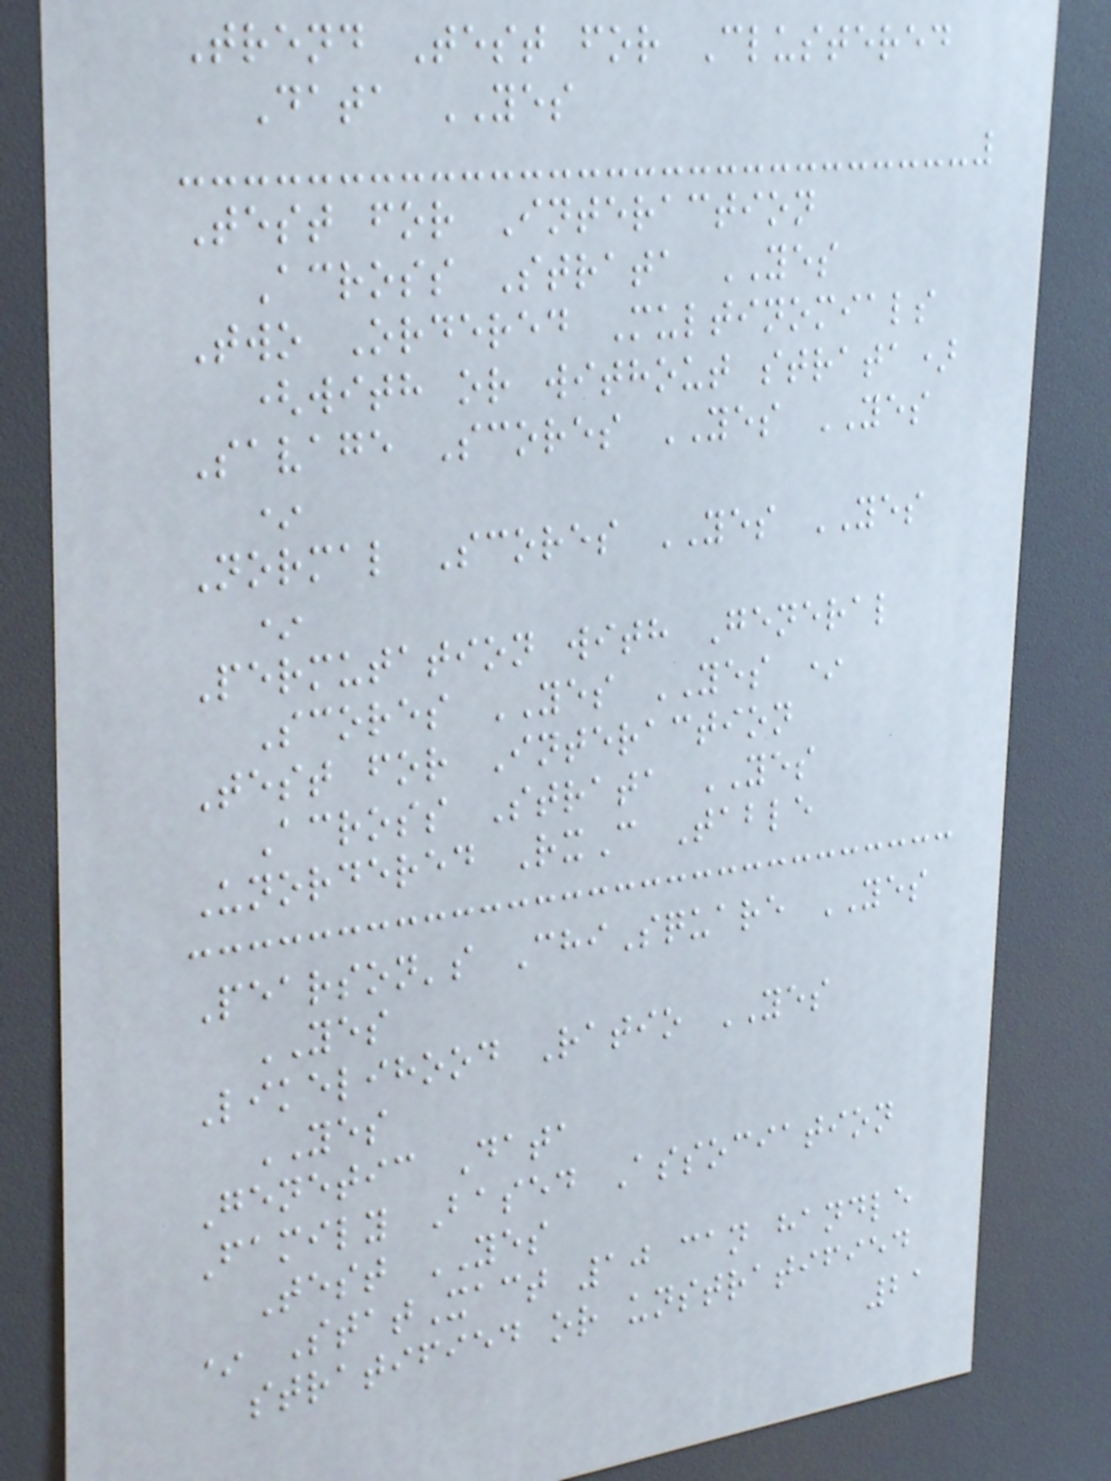Trend Test for Clustered
Data YES
Test for Interaction
Across Strata YES
Two Ordered Multinomials
(with or without strata)
Savage Scores YES YES
*
Normal Scores YES YES
*
Permutation with General
Scores YES YES *
Test for Interaction
Across Strata YES
Unordered RxC Table
Pearson's ChiSquare YES
YES
Likelihood Ratio YES
YES
Genetic Data
Family Based Association
Test YES
* StatXact 10 can handle
stratified or unstratified
21
